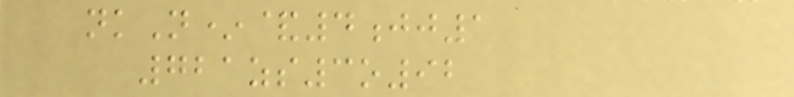nkN*&4jj1
721zs3o92
